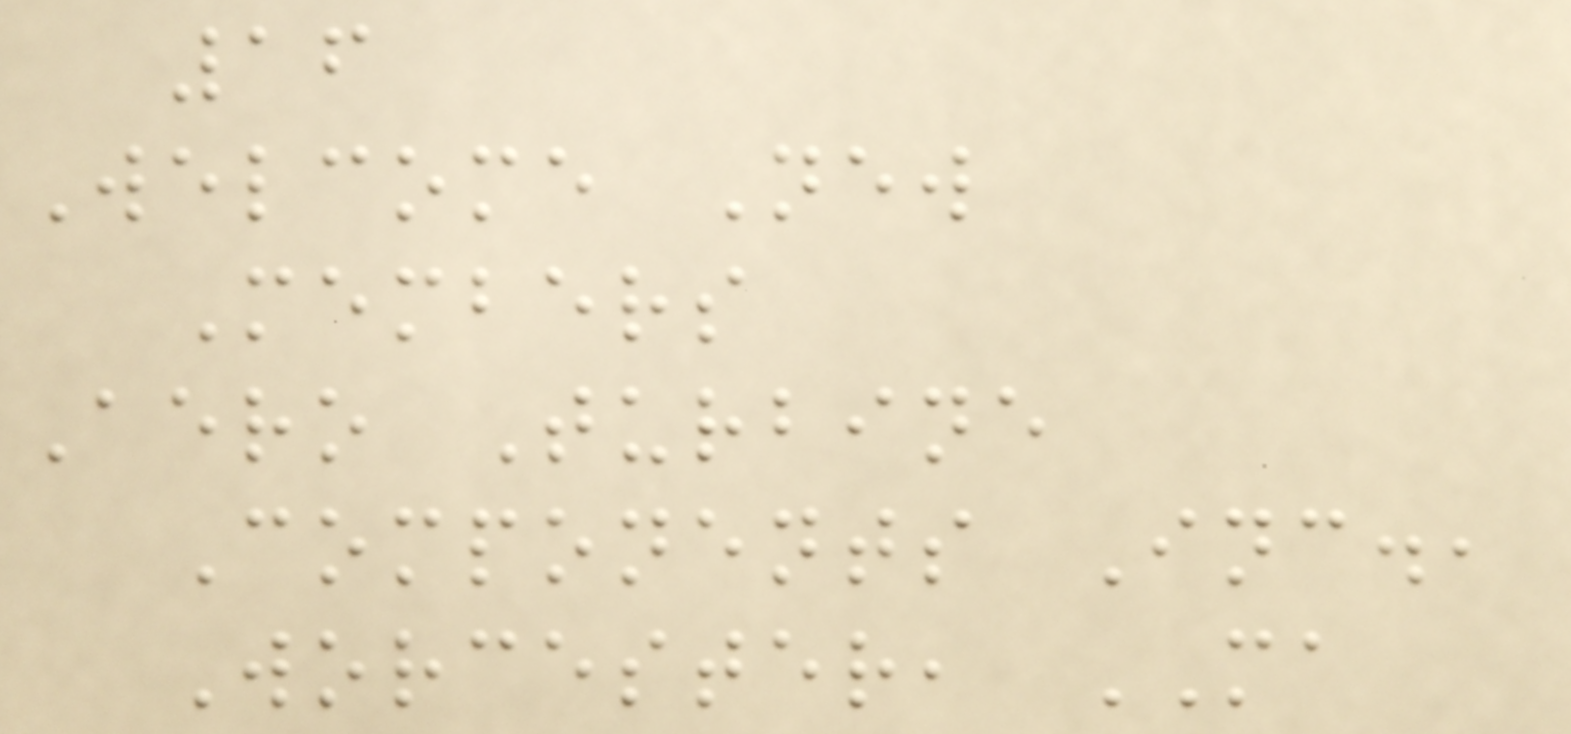16
Welcome New
Members
Aero Turbine
Components Inc.,
Worcester, MA
